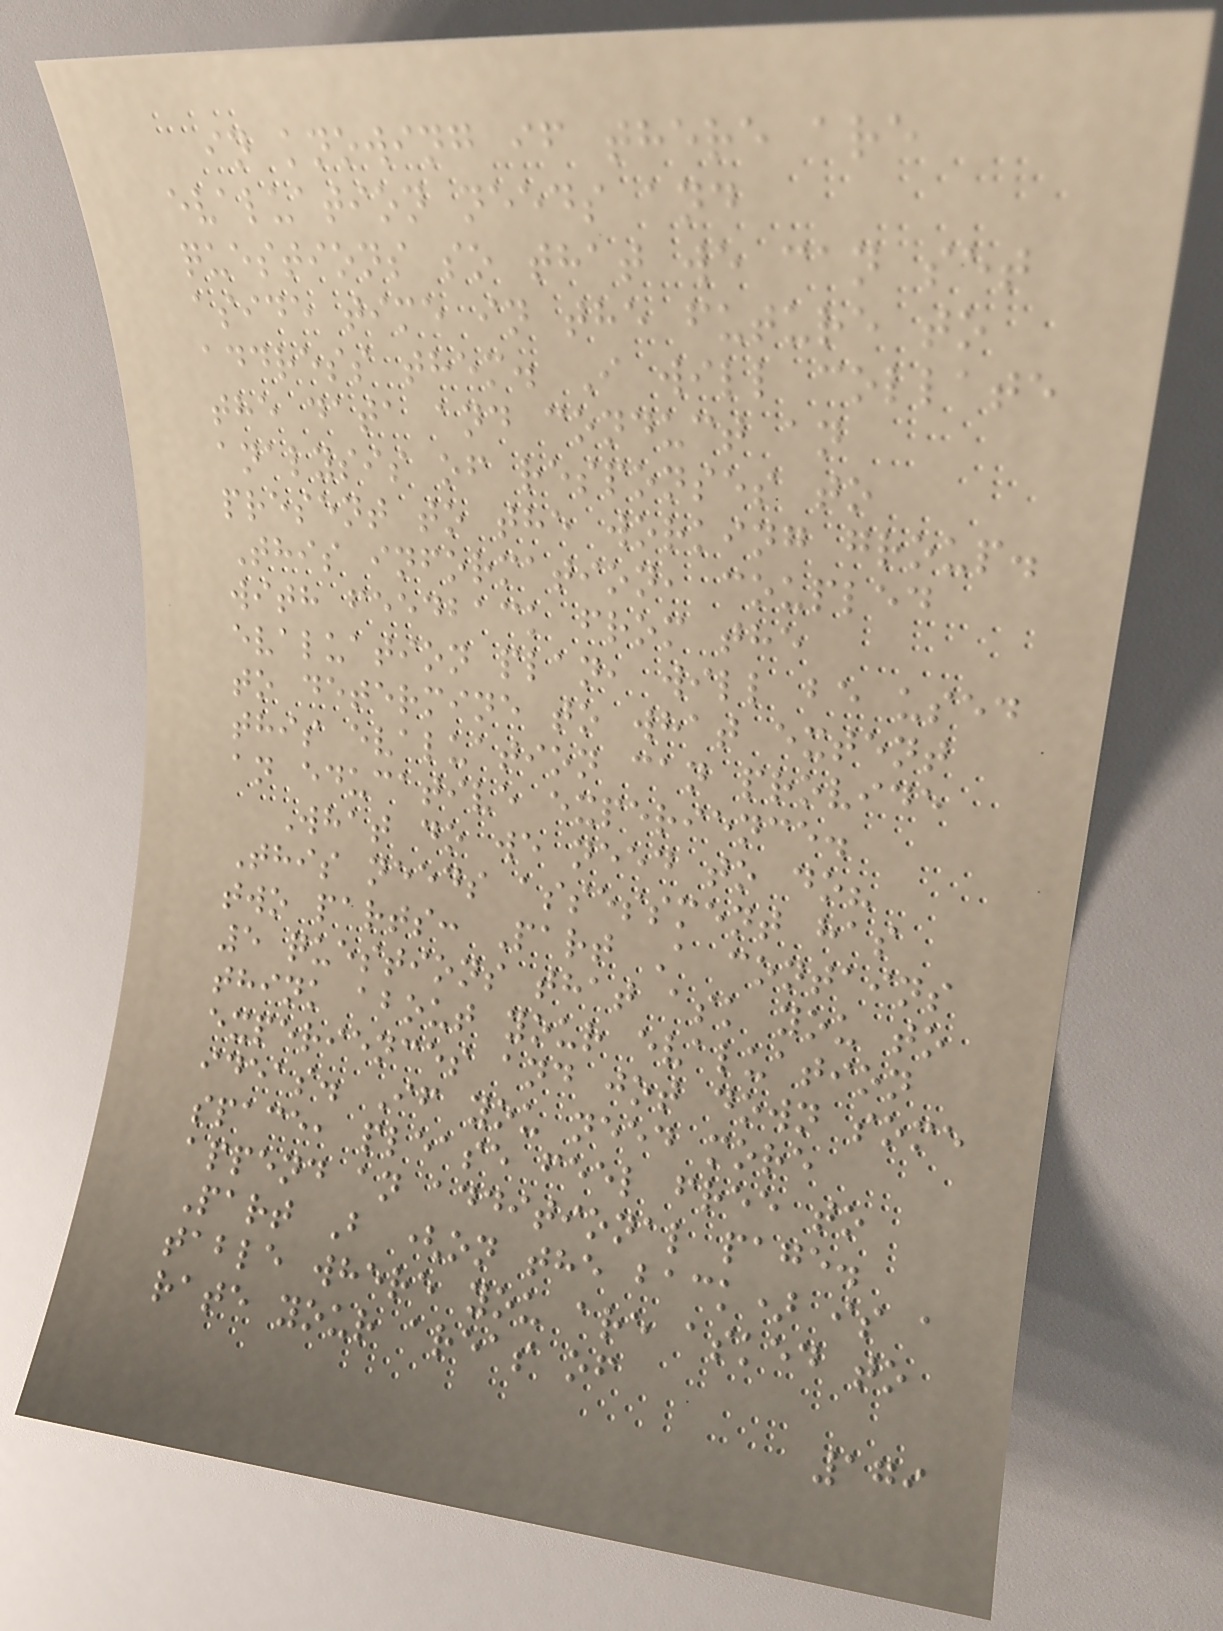in knowing if there are
evaluation needs and
questions so that we can set
aside time in the future to
address them. I will collate
the data and conduct an
analysis of responses to
present to the working group.
This information, coupled
with feedback from the
evaluation plan, will be used
to determine to what extent
this evaluation can provide
an educative experience.
What do we need to do?
This needs assessment has
two parts: Part A contains
5 questions that ask you to
think about your evaluation
experiences and jot down some
ideas. If you need more
space, please feel free to
append an additional page.
Part B (on the back) is a
table where you are asked to
rate your areas of
179
